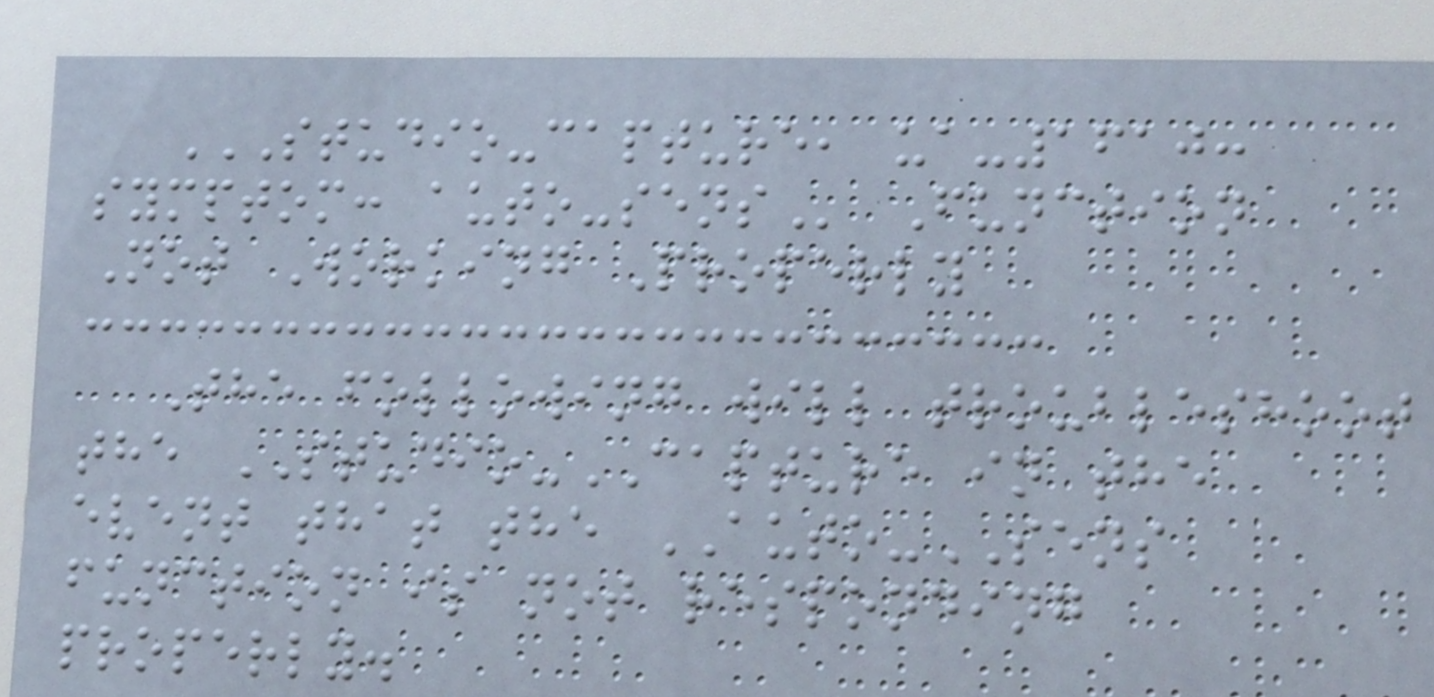STUDIO-CAPTURE, UA-1610:
SYMPTOM: AUTO-SENS Function
Not Working Properly
The following will troubleshoot
the STUDIO-CAPTURE in the
event that the AUTO-SENS
function is not responding
properly.
